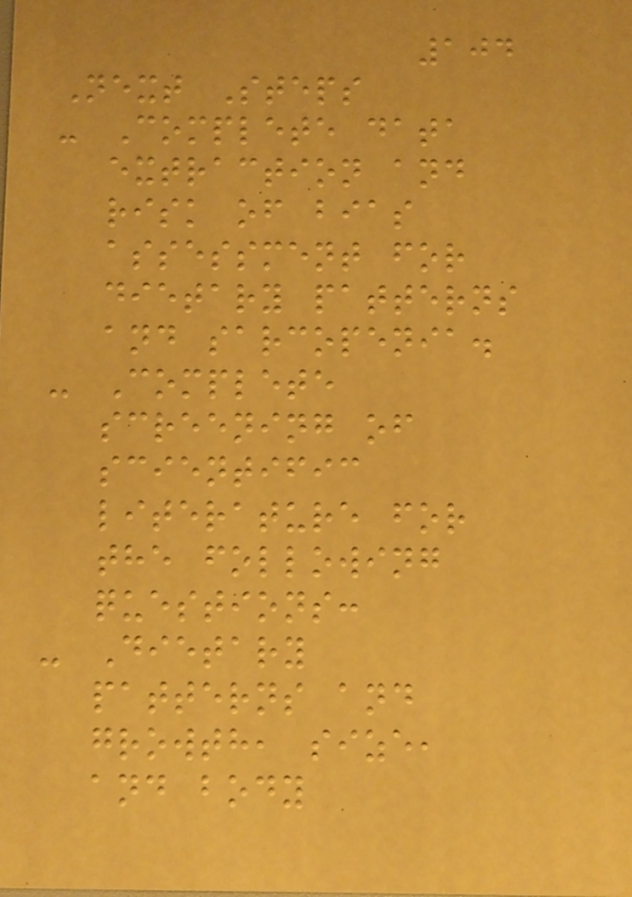104
Next Steps
- Complete data
extraction and
risk of bias
assessment for
dietary patterns
and sarcopenia.
- Complete
screening of
scientific
literature for
the following
questions:
- Dietary
patterns and
growth, size,
and body
